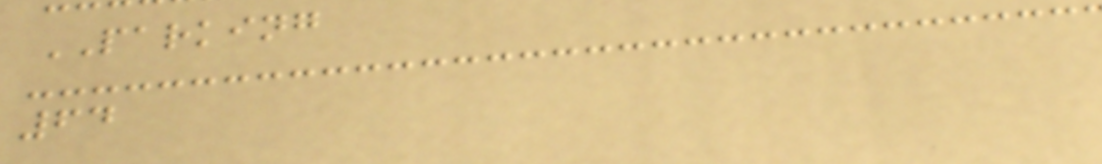PARKING
64
